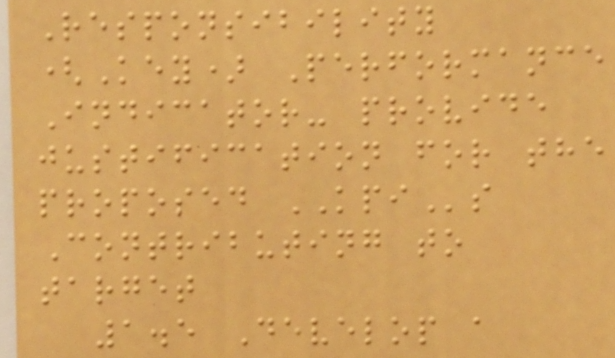Responsibility
(Key) Performance
Indicator- provide
justification for the
proposed KPIs
Contributing to
target
1.5 Develop a
